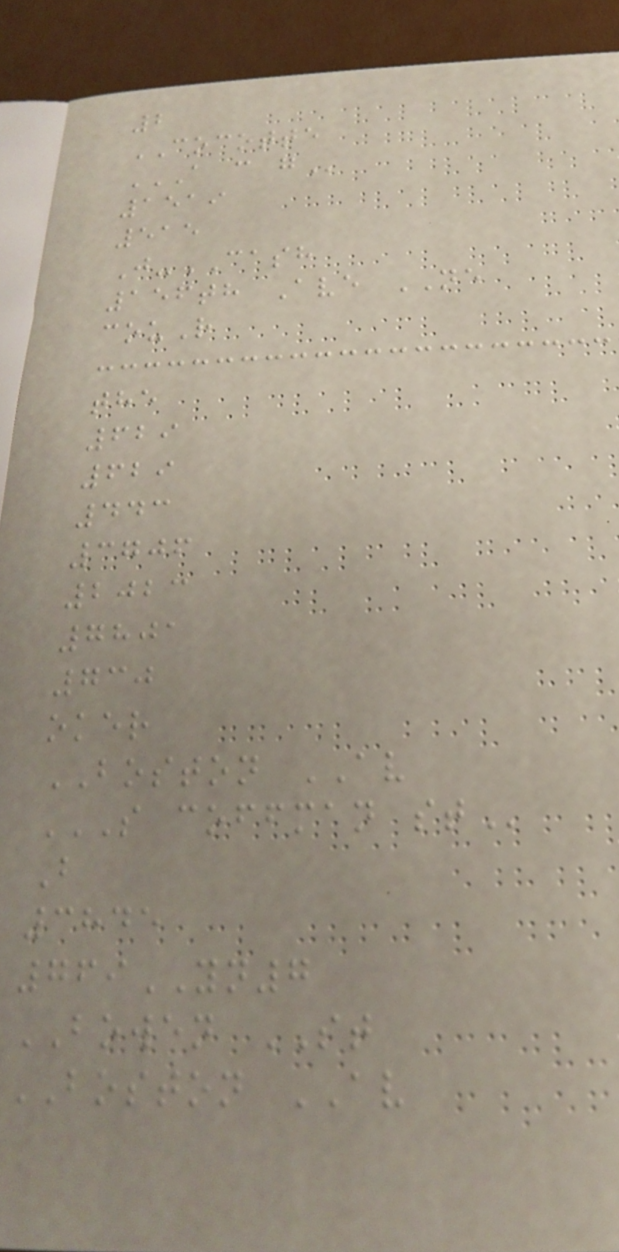2
COCOTTE
A C G
1519
515
J-CASH
156th Ave NE
couR
the
629
629
443
3706
2023
7801
730
oker
BOSTON AV
S COFFMAN ST
B
3845
769YN7
BOWEN ST
BOSTON AV
